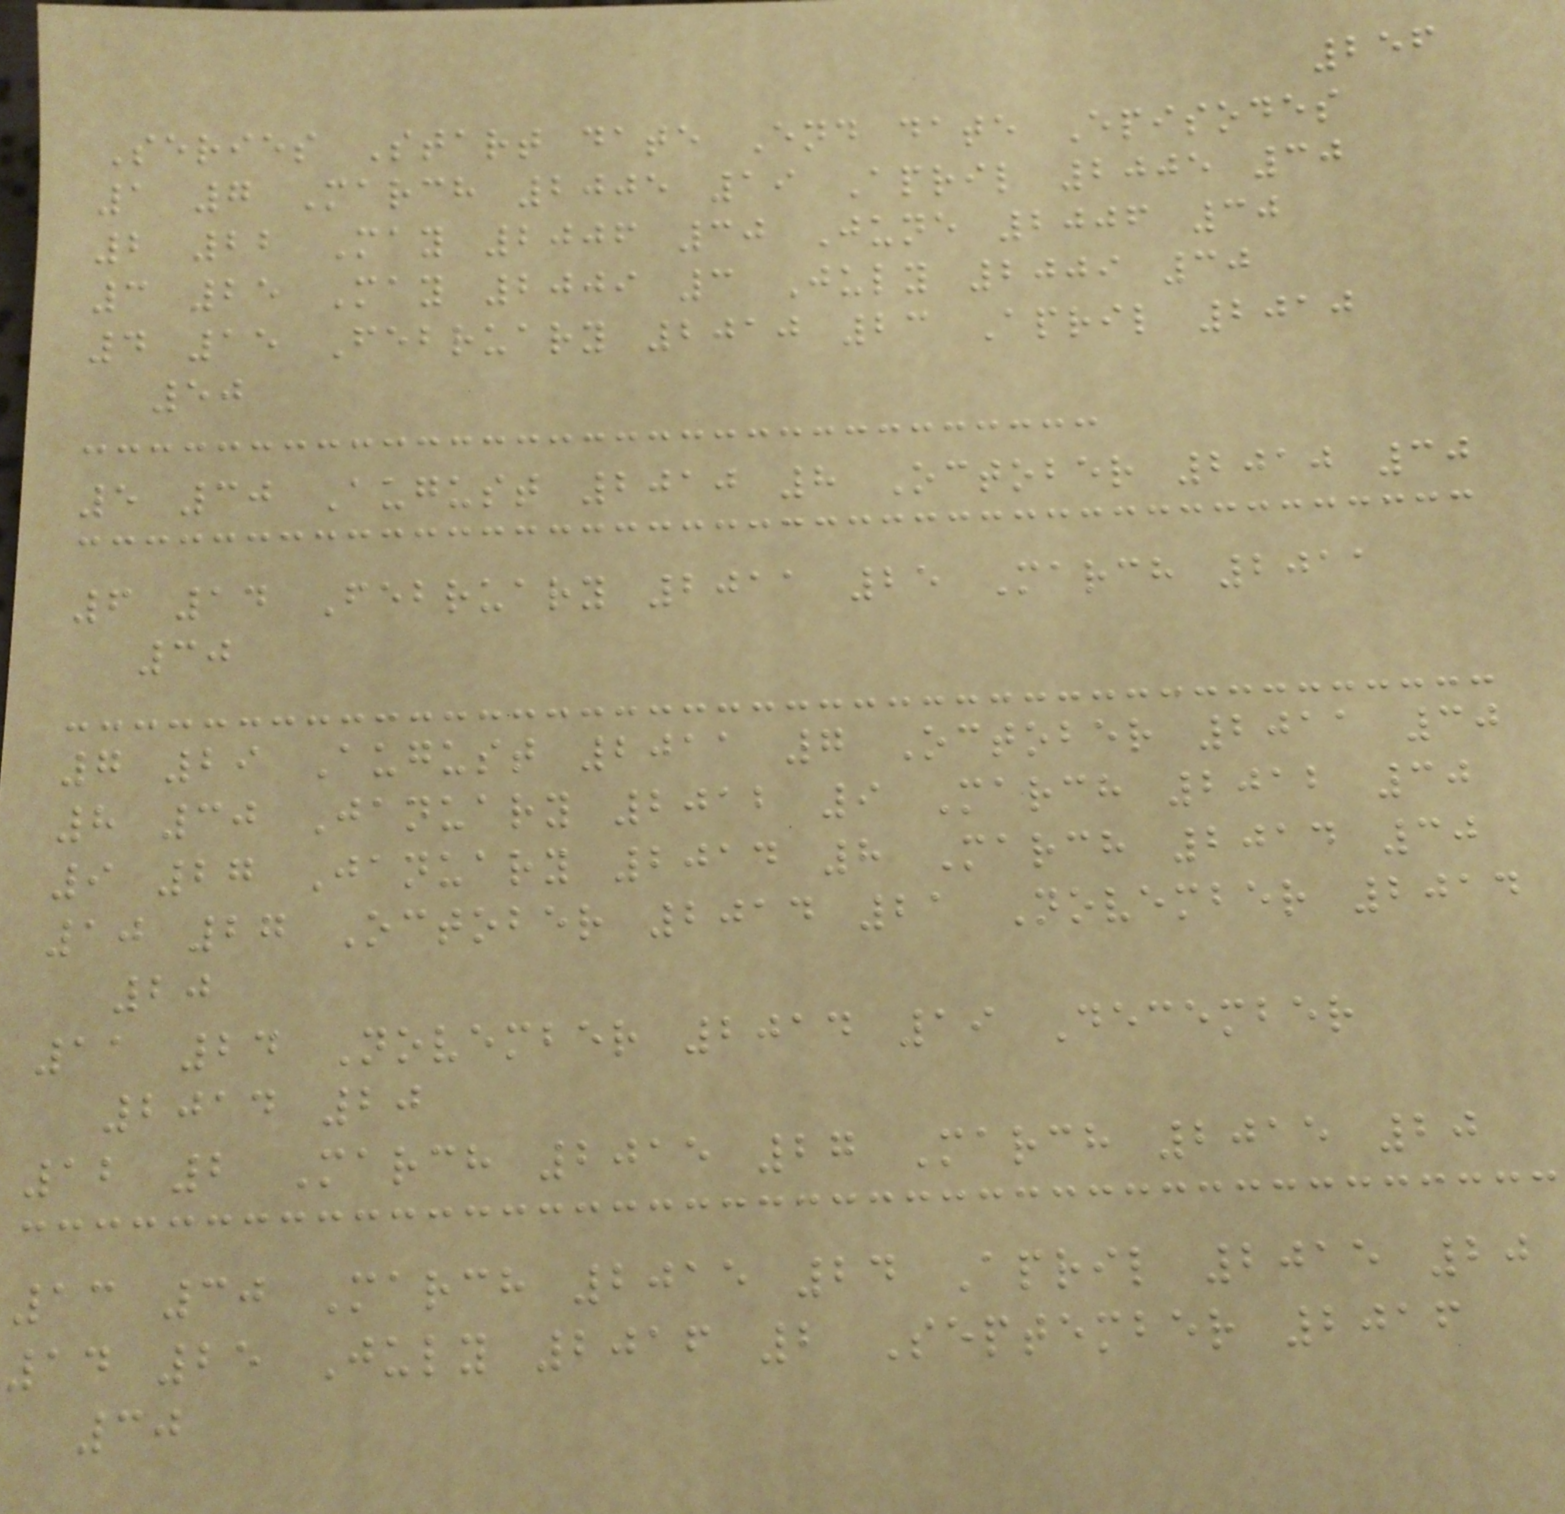256
Series Start date End date Episodes
1 7 March 2005 19 April 2005 30
2 22 May 2006 30 June 2006 30
3 25 May 2009 3 July 2009 30
4 15 February 2010 23 April 2010
50
5 30 August 2010 8 October 2010 30
6 14 February 2011 25 March 2011
30
7 29 August 2011 7 October 2011 30
8 30 January 2012 9 March 2012 30
9 27 January 2014 8 March 2014 30
10 27 October 2014 21 November 2014
20
11 24 November 2014 19 December
2014 20
12 2 March 2015 27 March 2015 20
13 30 March 2015 24 April 2015 20
14 25 July 2016 2 September 2016
30
